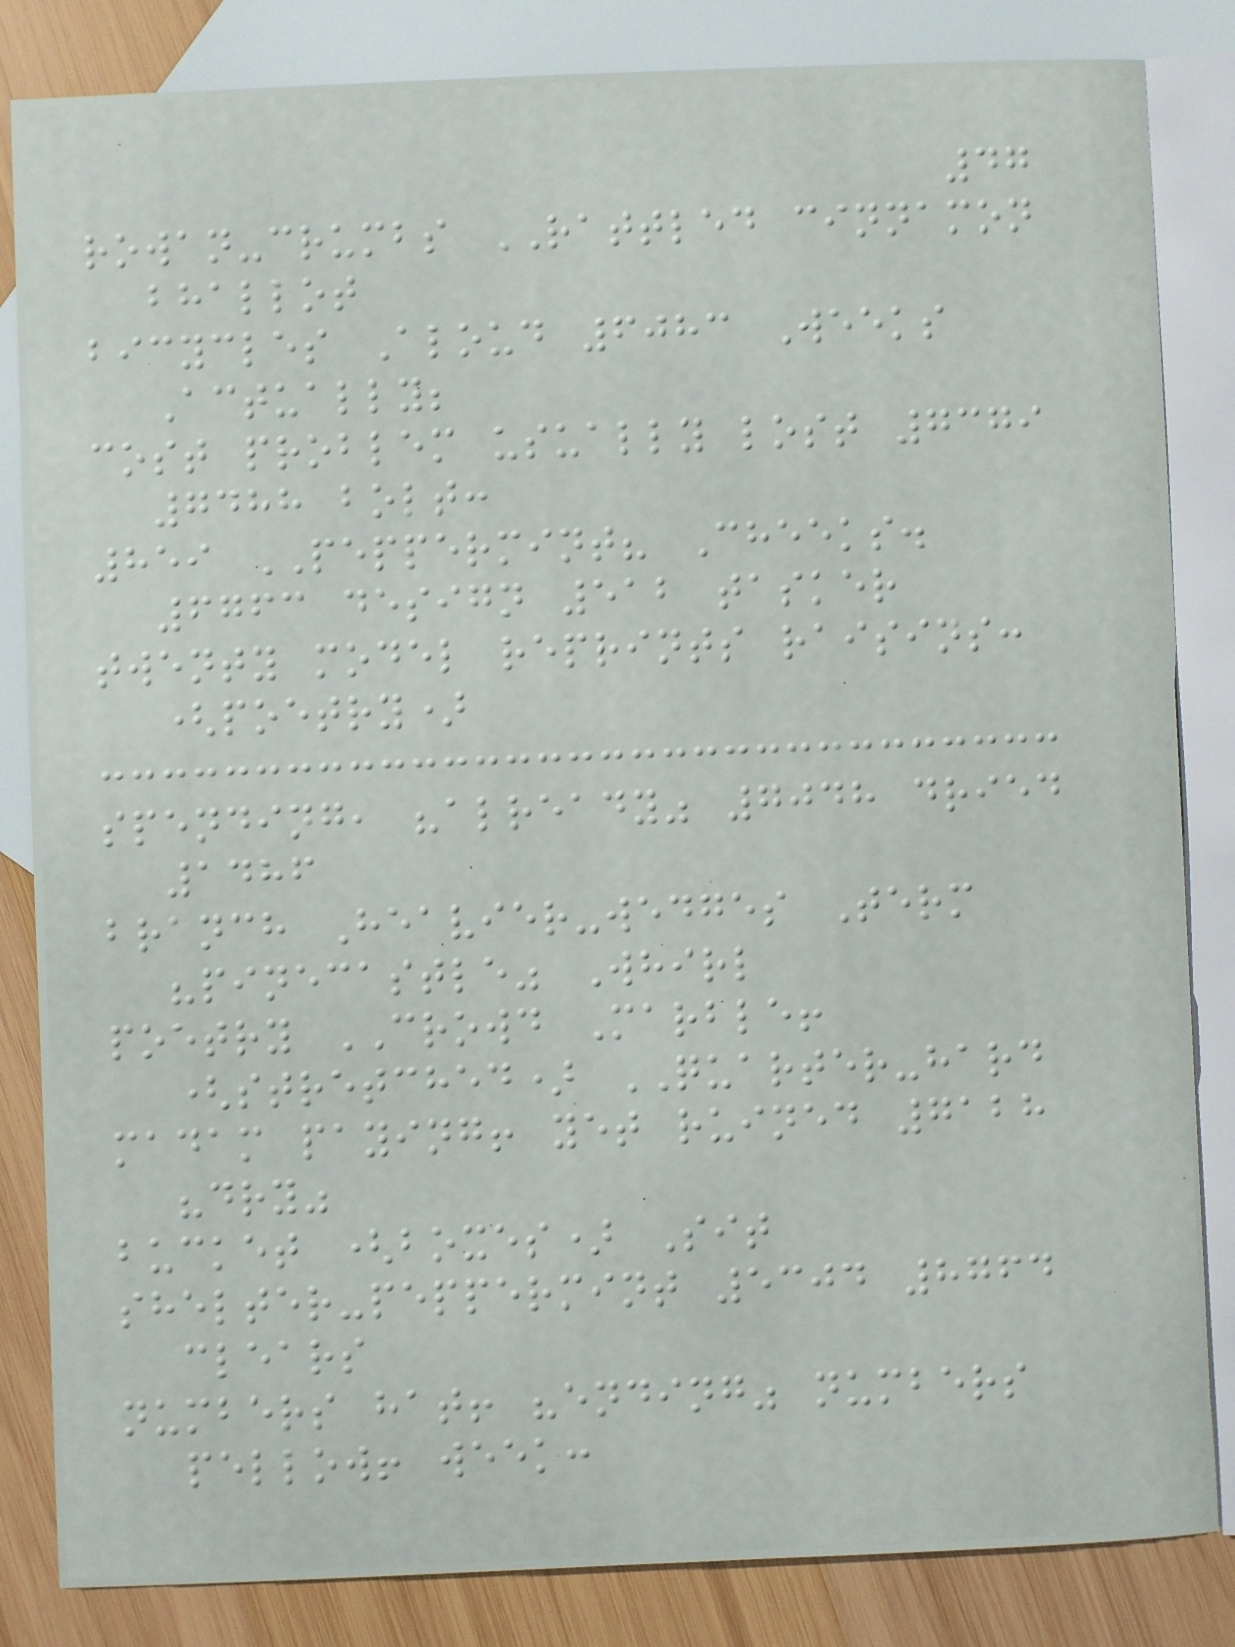47
rowan-crumbs RATTLED cinnamon
bhallot
bicycles Aloud 6083 Weeks
Actually;
cost problem usually lost 7379
7488 bolt:
859 PEPPERMINT? Cheeks.
6763 design 512 tasker
twenty model reprints raisins:
(poetry)
spending, "already" 7048 dried
1486
branch Heavier-wedges Term
"pinecastle" Whirl
poetry CROWD Marble!
(stretched) QUARTER-hard
madam paying! yet ruined 7128
"dry"
bucket (boxes) Sit
shelter-peppermint 5304 8764
clears
numbers hat! "ending" numbers
pellow! week:
